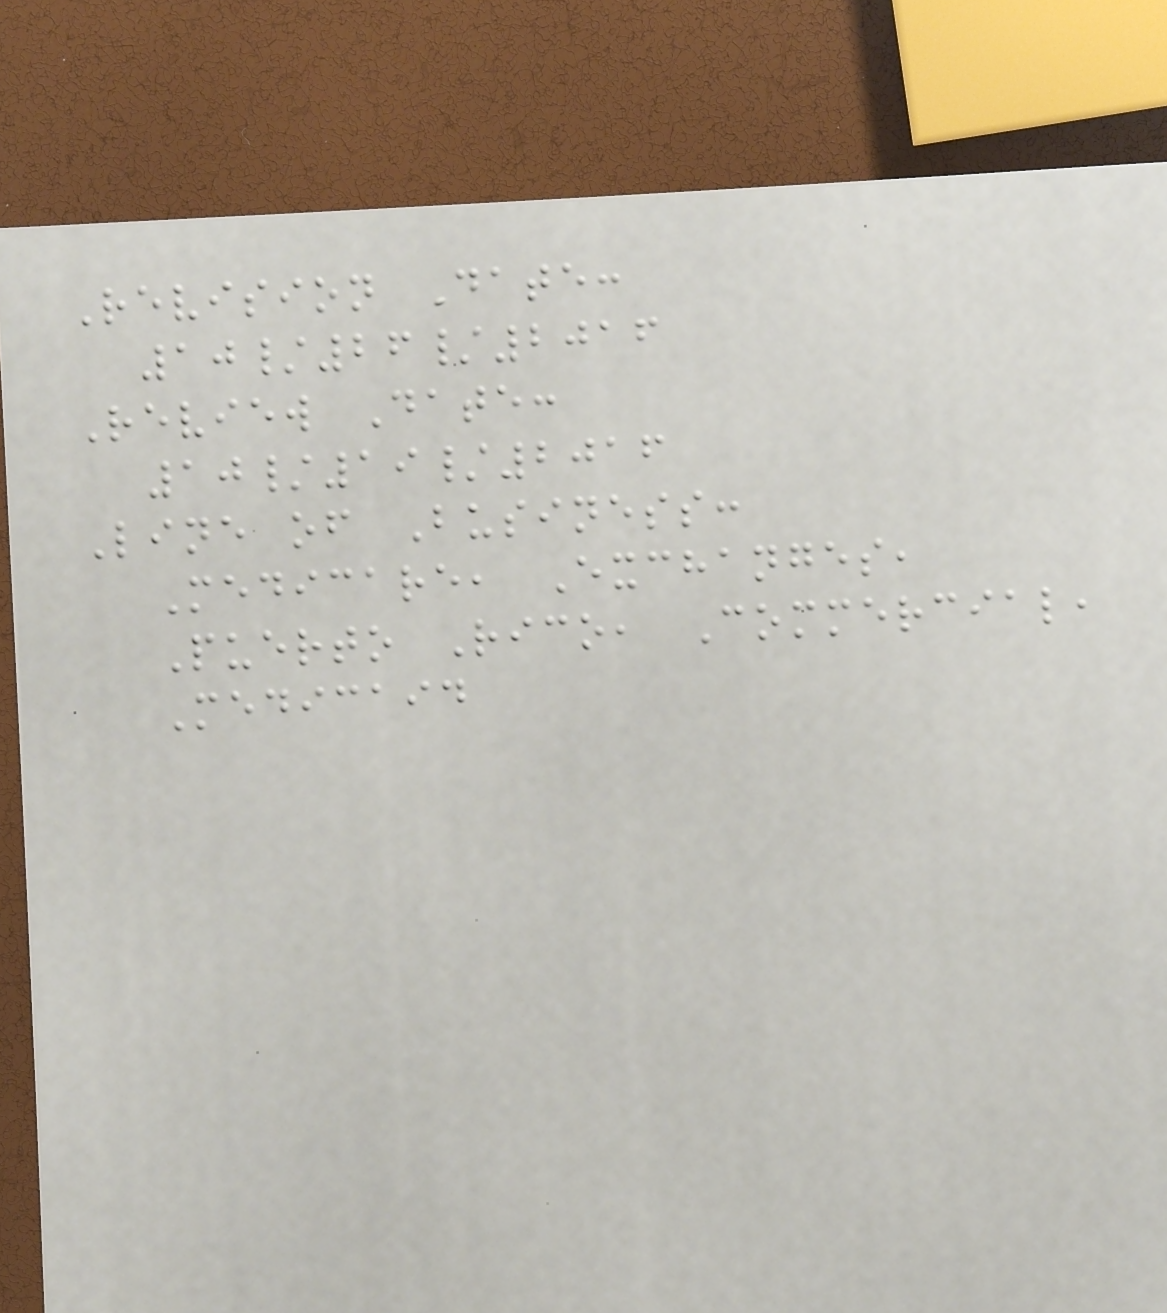Revision Date:
10/26/2016
Review Date:
10/19/2016
Line of Business:
Medicare, Exchanges,
Puerto Rico, Commercial,
Medicaid
